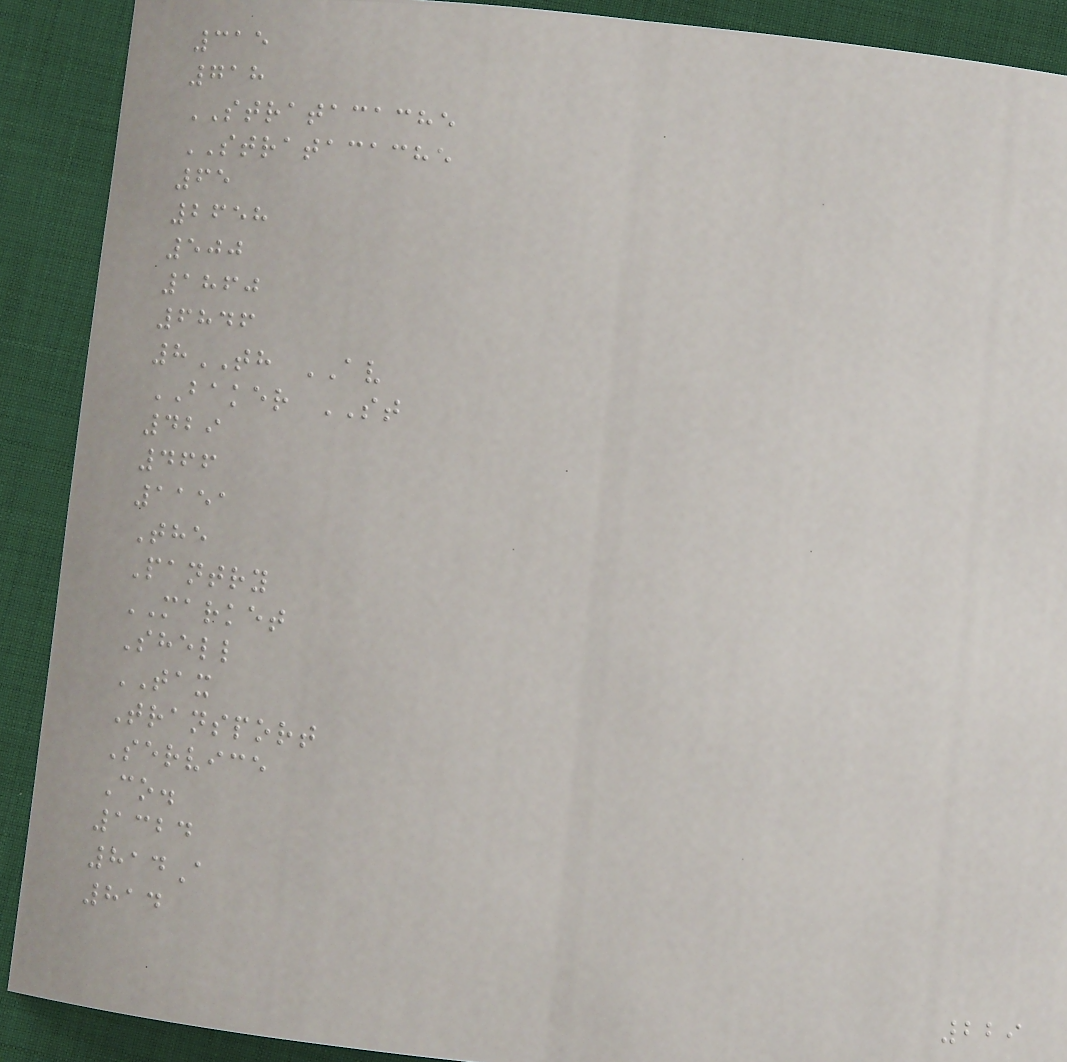315
718
STRATACACHE
STRATACACHE
65
2658
500
1860
6846
8TH AV
BAKER ST
429
466
1151
The
Pantry
MARKET
Shell
TAX
Transport
Service
Co.
1324
814A
814
229
